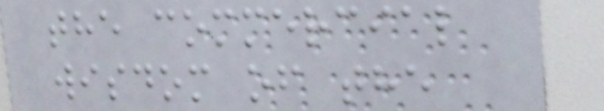the commercial
wisdom of the
